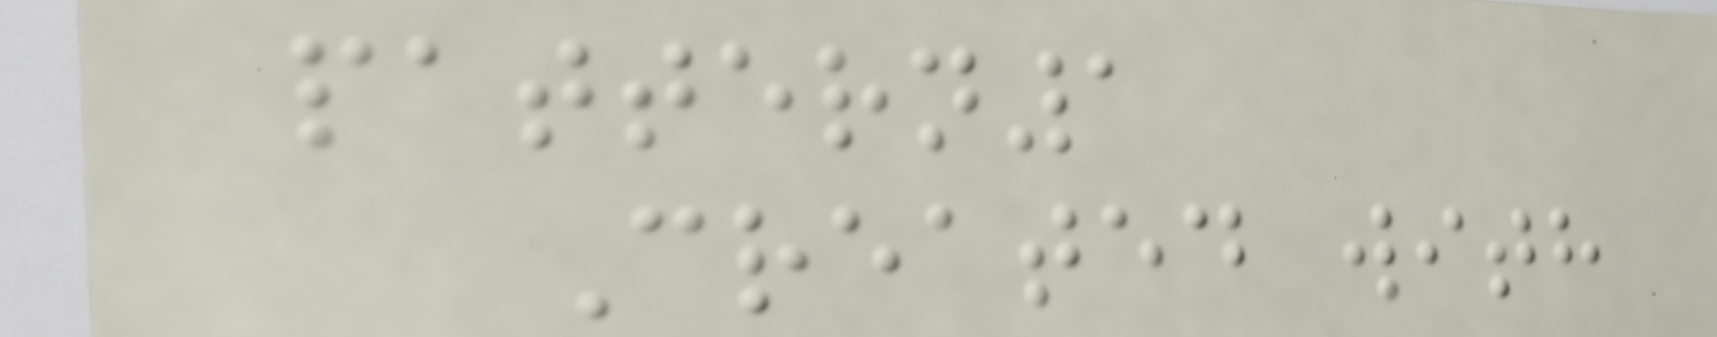pattern1
Created with
